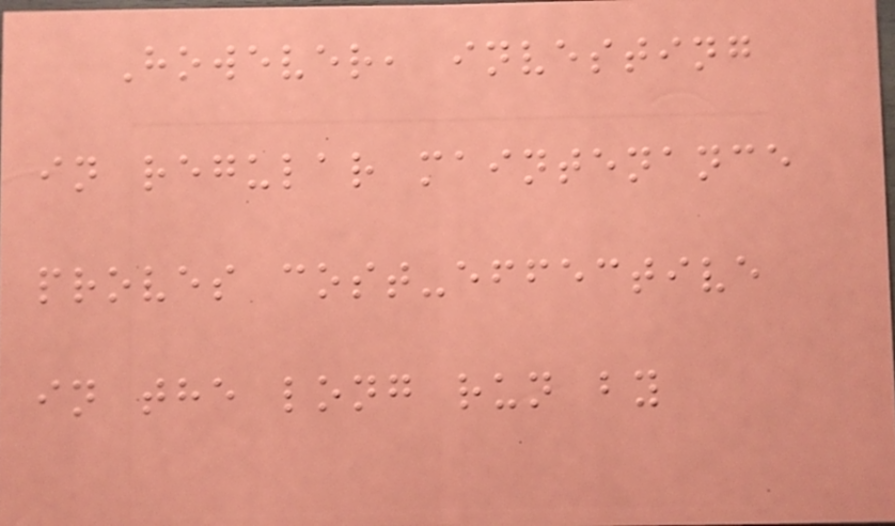However, investing
in regular maintenance
proves cost-effective
in the long run by
